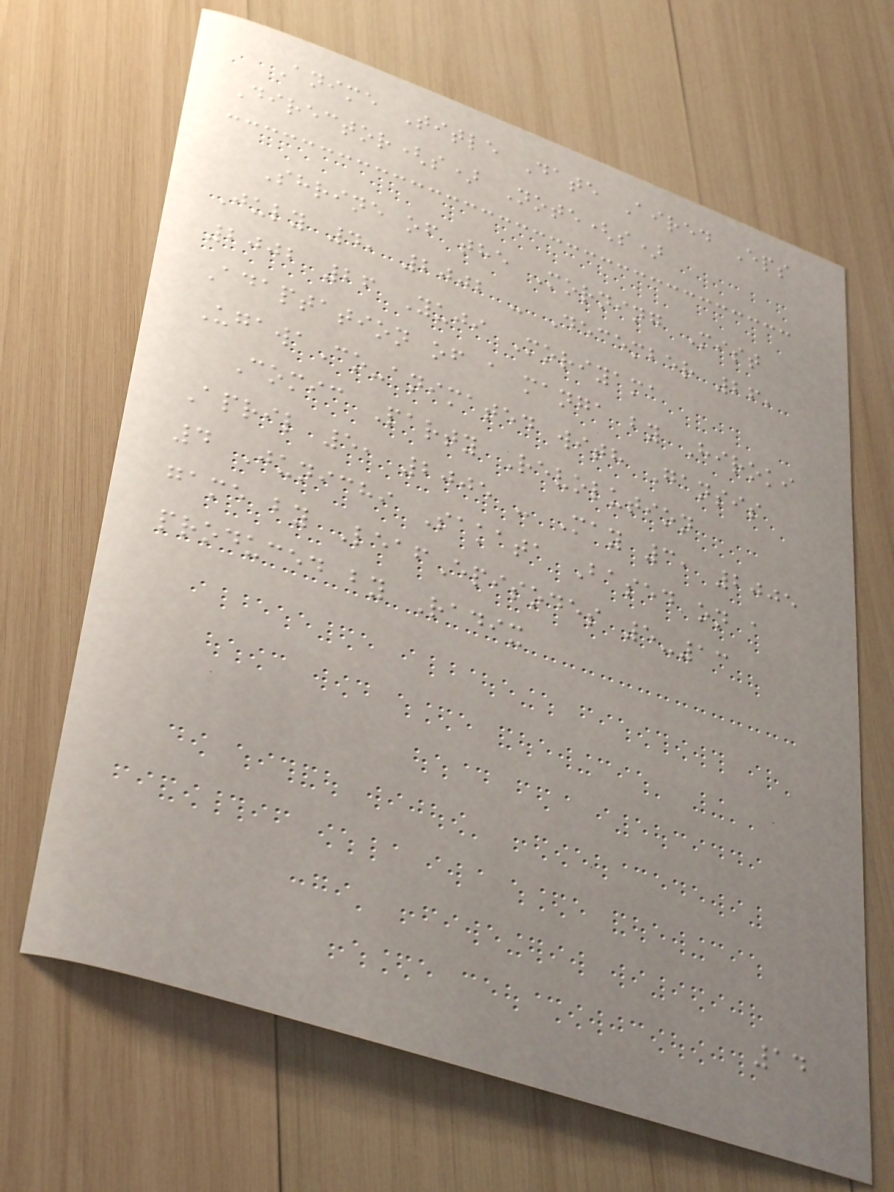Anime Title Date Aired Eps
Director(s) Note(s)
Shrine of the Morning Mist
July 4, 2002 - December 26,
2002 26 Yuji Moriyama
Adaptation of a manga by Hiroki
UgawaCo-animated with Gansis
Comic Party Revolution
April 5, 2005 - May 3, 2005
4 Junichi Sakata Based on a
game by LeafEpisodes 5-13
produced by Radix
14
